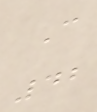C
42
